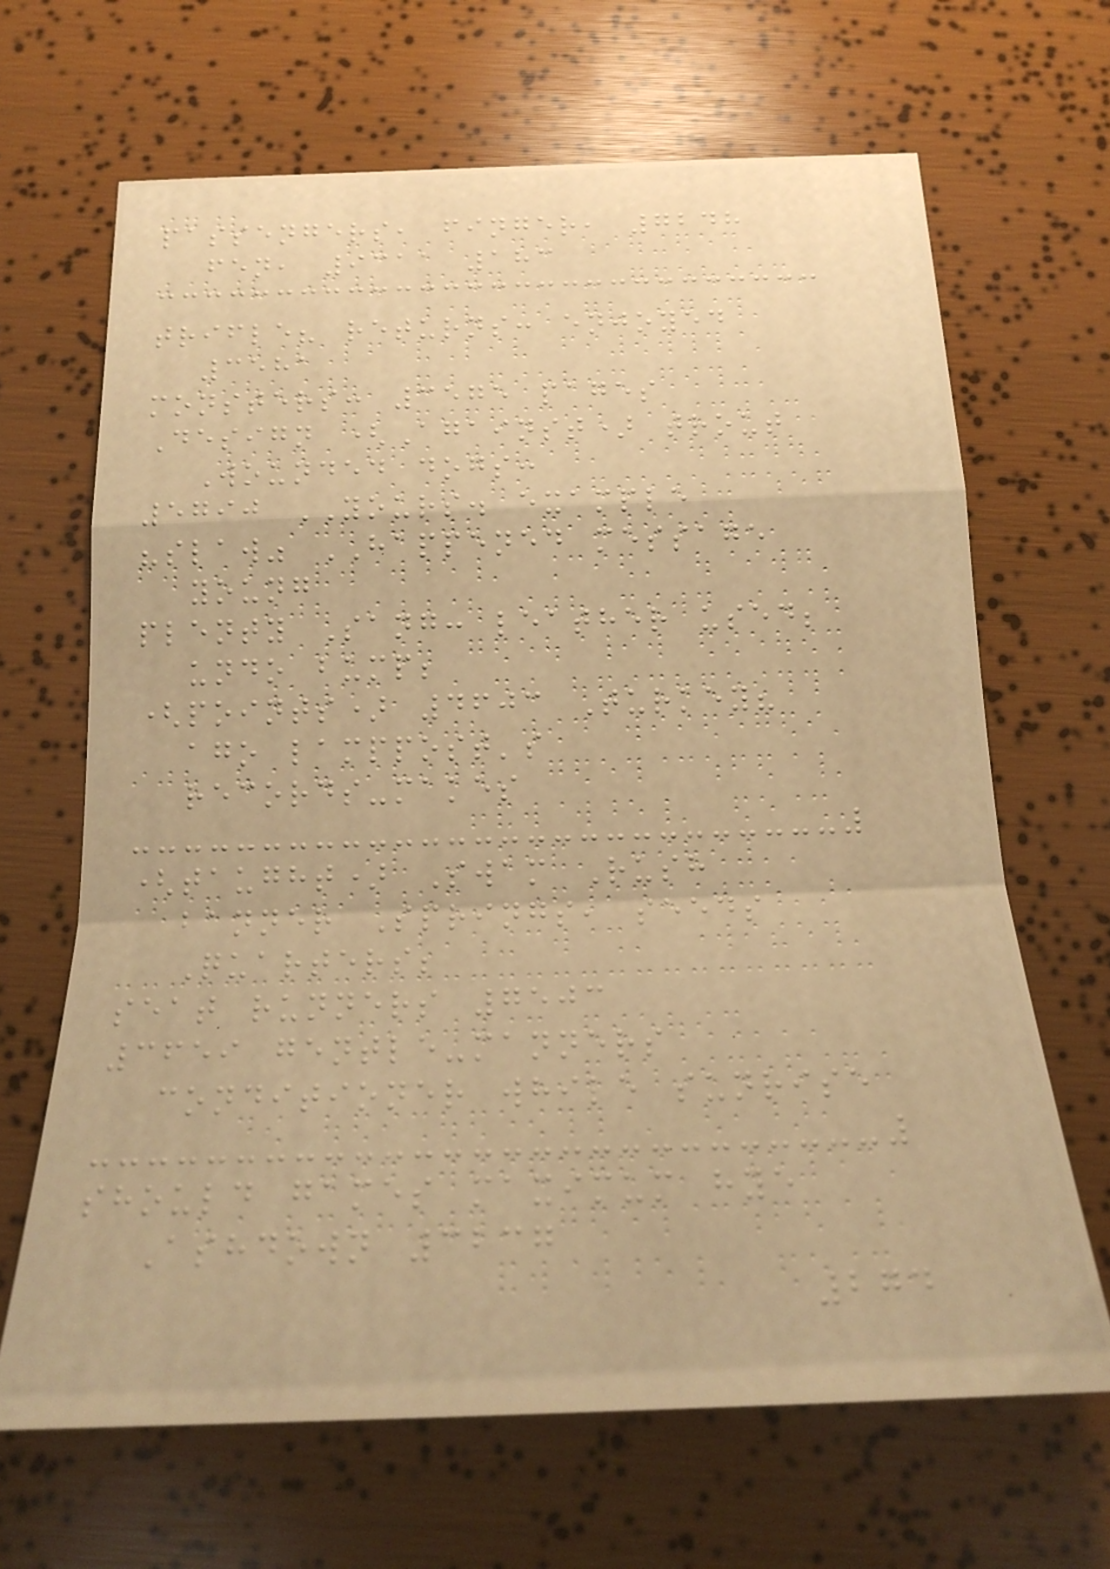passengers, finger, 7248
fen, 9311 183
trifle? returns: enjoyed
3581
monsters: 3575 pages
Design (Against) trout
Wounded dogs:
5790 YOURS. example
"slaw" HAPPENED message
young
plenty Sang: leather used;
undo bump;
(points) 4603 Turkey?
ago lamppost's
records-makes
(taught) Swam Rush
banner Springs, seeds
Quarters;
seat runners 7503
3659 gentle-manners
conditioner while sunrise
should games maximum hye
Ashdown 3237
274
